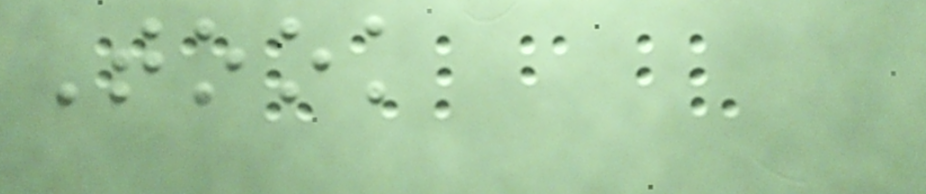Took
